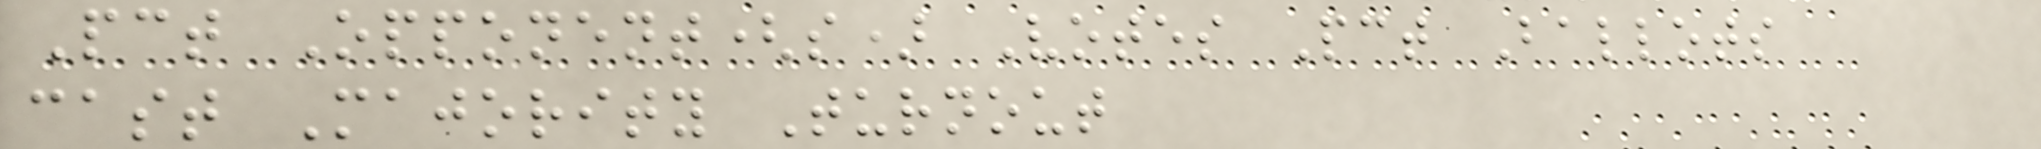Pct Opponent(s) Votes Pct Ballots
cast Majority Turnout
